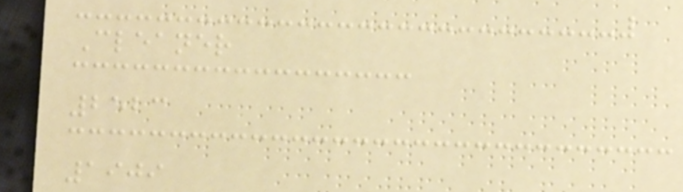Cleaner
2523
1909
